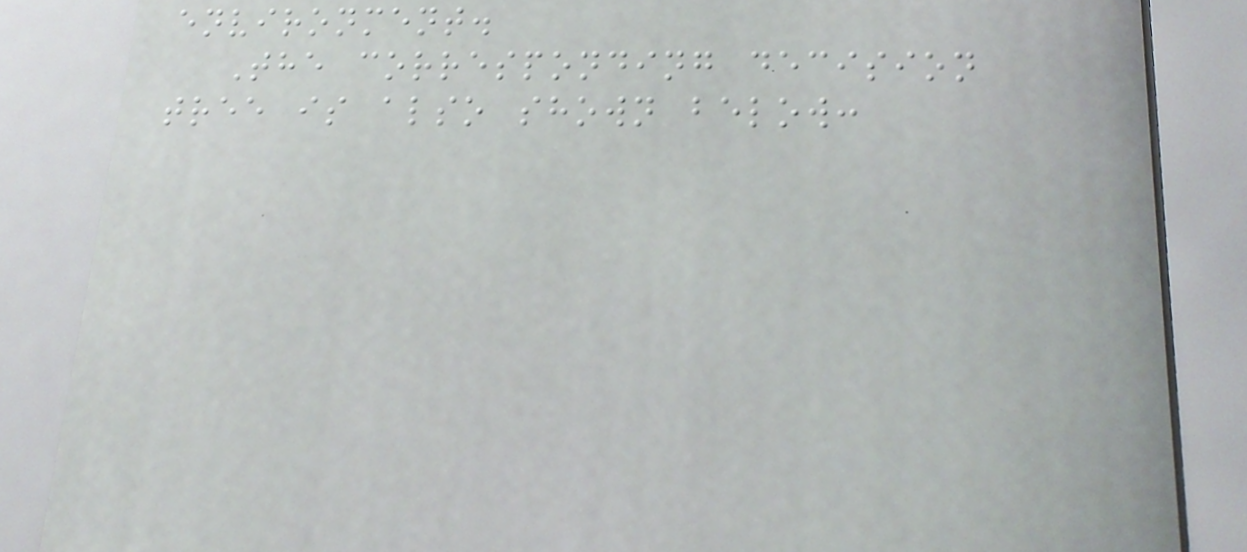environment.
The corresponding decision
tree is also shown below:
